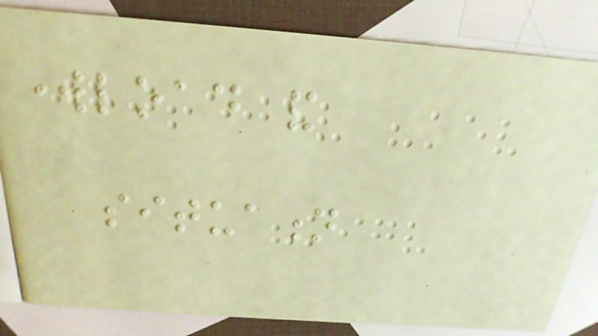workload and
situation
